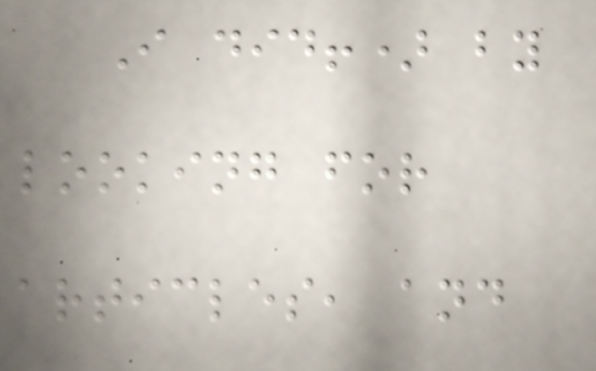I did!) by
looking for
articles, and
